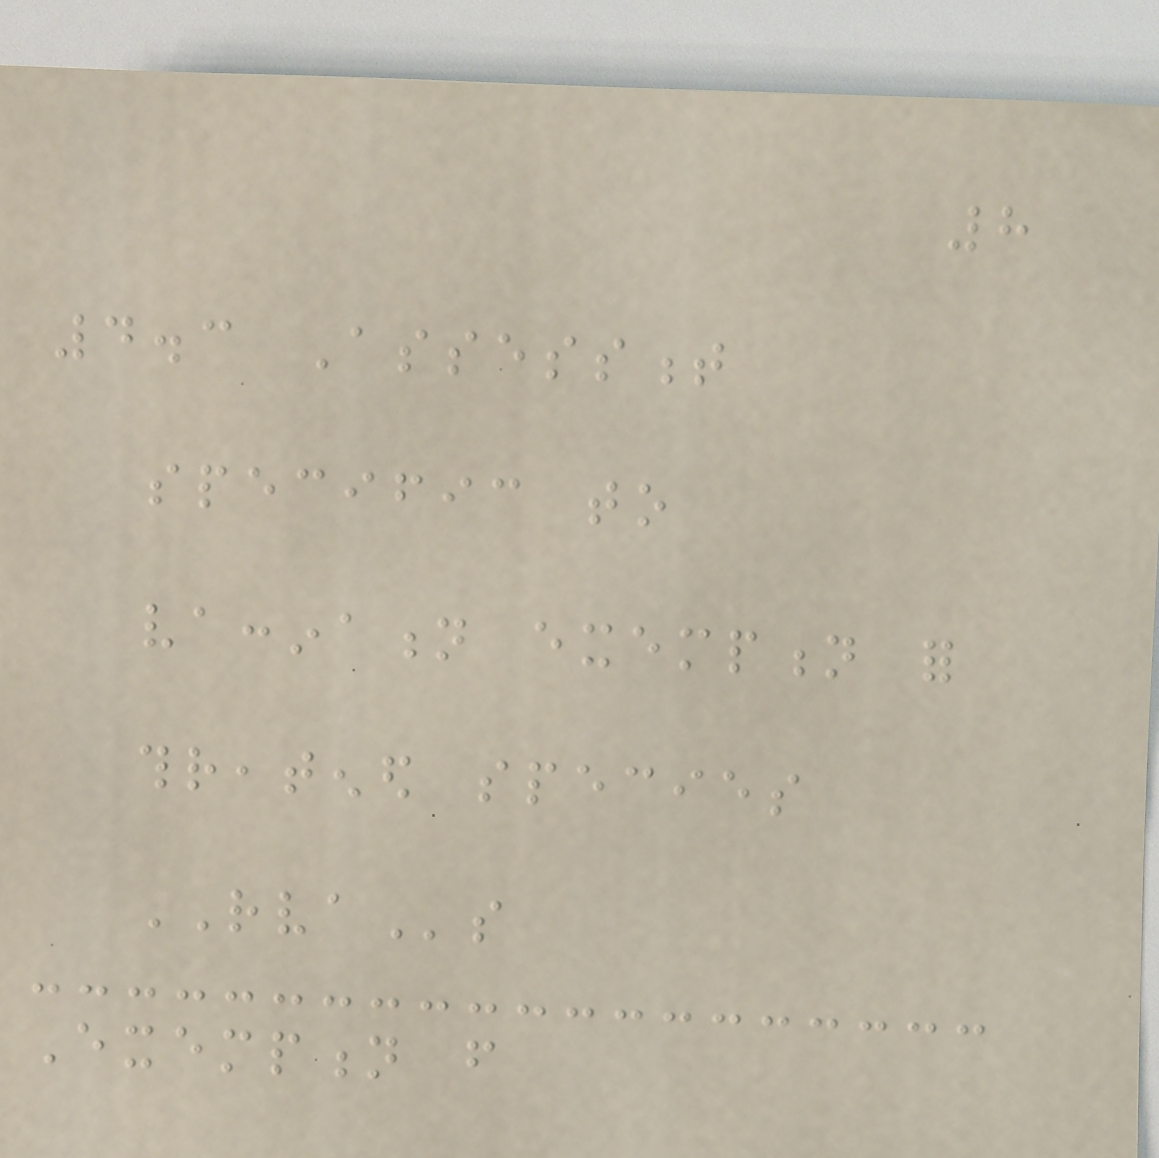8
4.3 Assessment
specific to
vaccination exemption for
threatened species
RVAs
Exemption from
